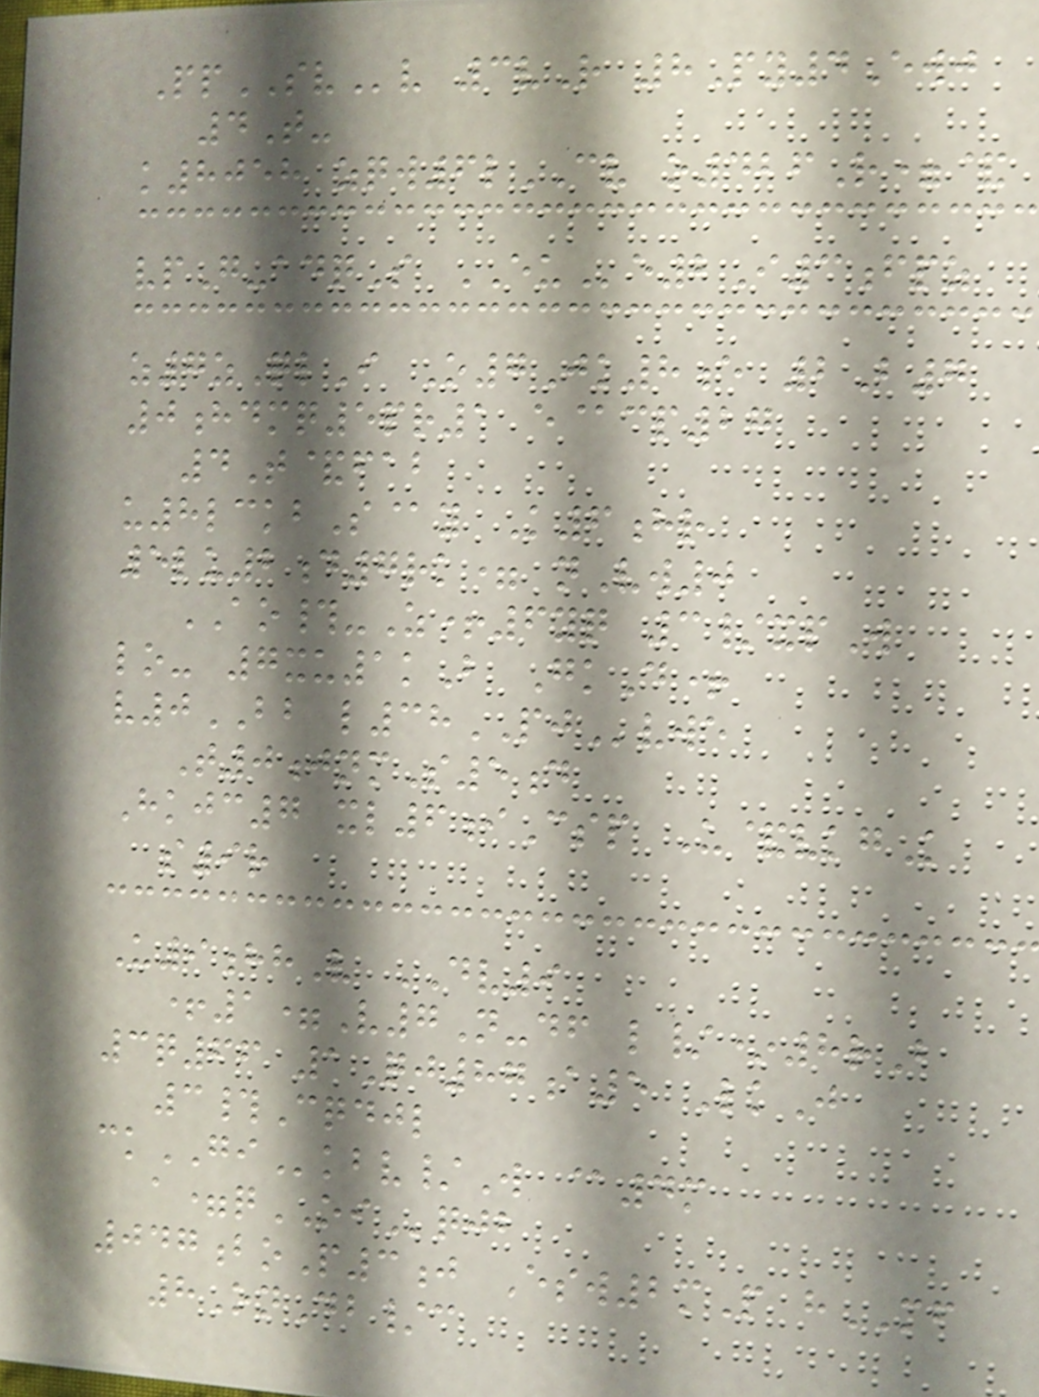PpSVv 3vR 8Py4Ewj
4T-
k8058 zqw6lCV o426R=&
vpG-adqS EUe2I3fpz
z7zQlI O7Jk8e 2B7
0hdmq5pr1 e@cp27
4T&fab
u8lckbS@y K6hr
5lu2d7rk= nVw0
AO#-Z+6yq 3/xpW
lo- 7xu1kB GkD+
v0BB l38PJvwe
T0jnmS5d
Hkjc7 xl6iCsp U&vkgK
s9r
U9hhV DV9
+1=V7N-df l/*8rB
3q66 1Qj87a5 LkJ
3#Cqdjl
ckGIkbv/W @4m
a=qOIqjb
047boP3j Esw2mP hMF
8OnDb/c
